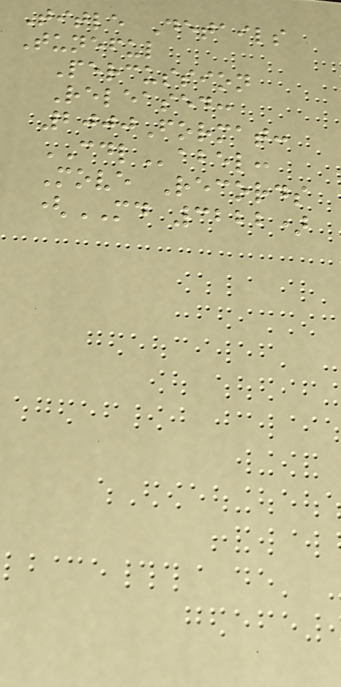Title Details
Tuneful
Percussion
Released:
2000Format:
CDLabel:
Move Records
(MD 3222)
